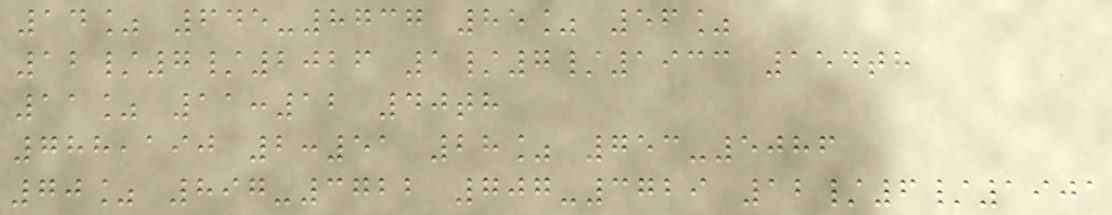14% 645-8737 85% 56%
12/7/2026 1/7/1933 154th
11% 11:12 40th
788,190 2:51 28% 753-5086
70% 897-3722 707-3729 12/6/1901
